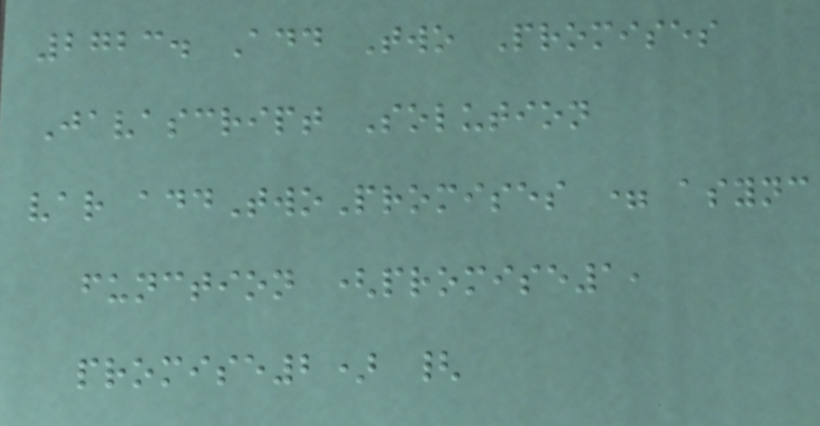2723. Add Two Promises
Javascript Solution
var addTwoPromises = async
function (promise1,
promise2) {
